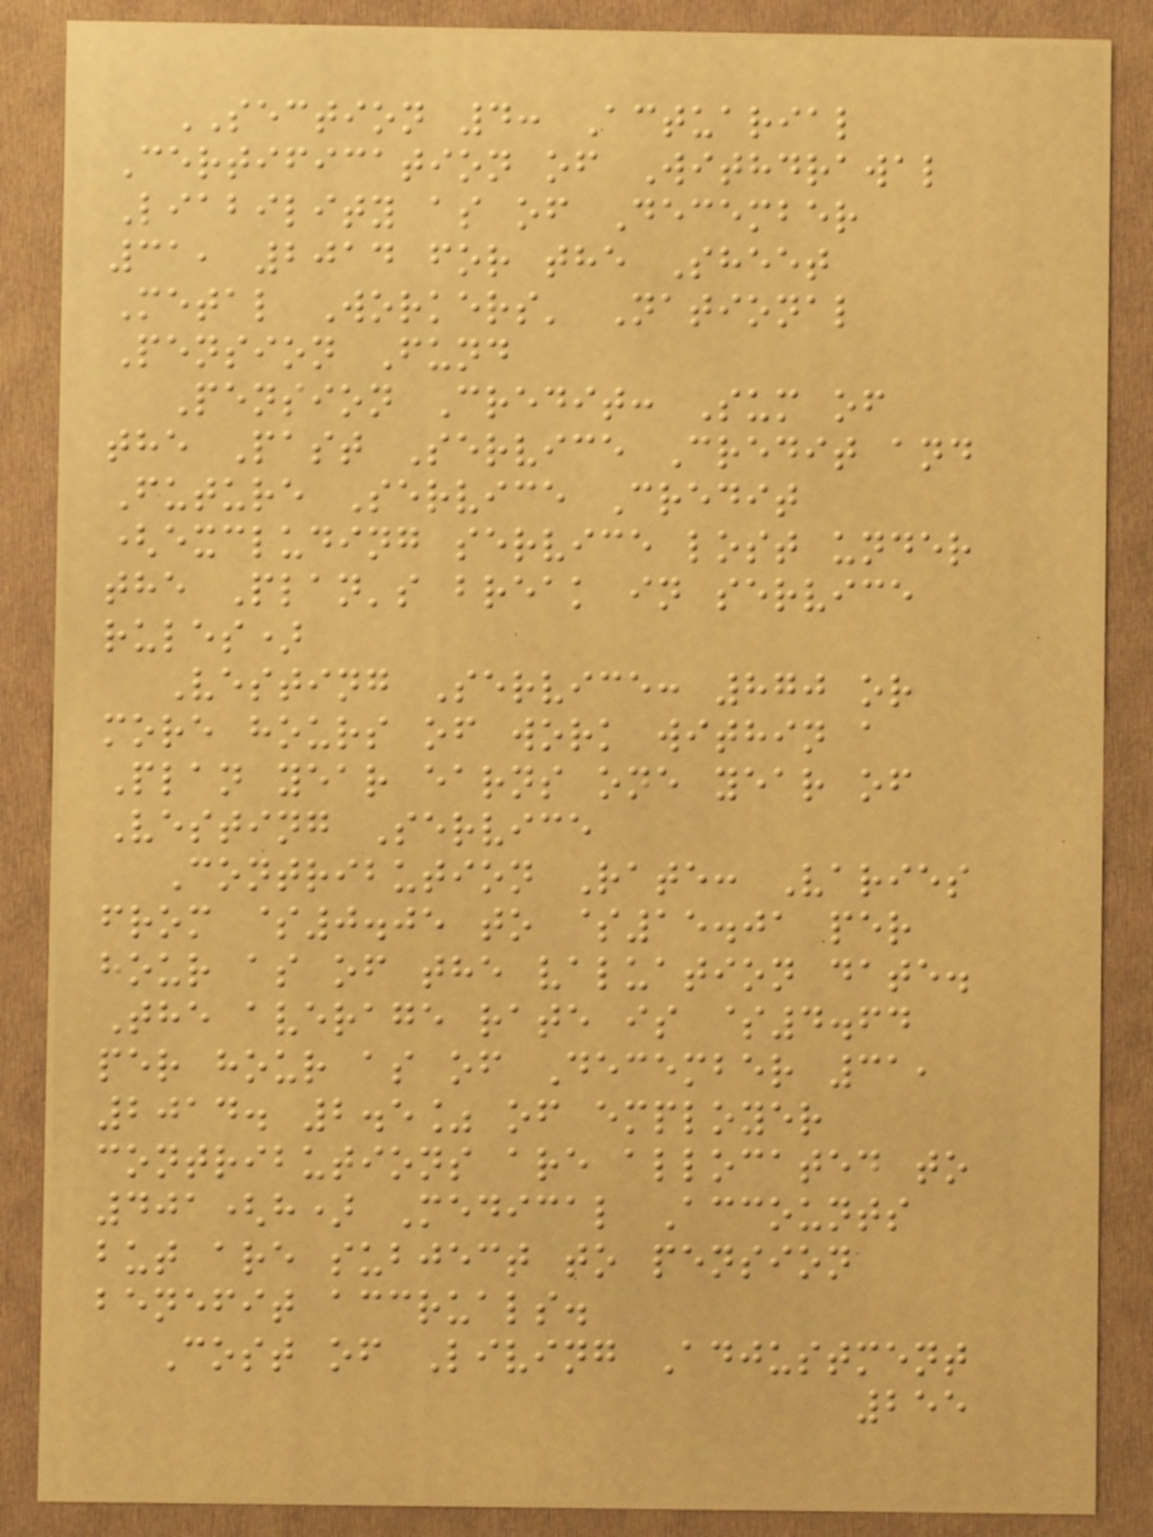SECTION 4: Actuarial
Certification of Withdrawal
Liability as of December
31, 2014 for the Sheet
Metal Workers' National
Pension Fund
Pension Credit: Sum of
the Past Service Credit and
Future Service Credit
(excluding service lost under
the Plan's break in service
rules)
Vesting Service: 870 or
more hours of work within a
Plan year earns one year of
Vesting Service
Contribution Rate: Varies
from $0.05 to $15.01 per
hour as of the valuation date.
The average rate is $4.64
per hour as of December 31,
2014. 2.5% of employer
contributions are allocated to
401(h) Medical Accounts
but are subject to pension
benefit accruals.
Cost of Living Adjustment
255
